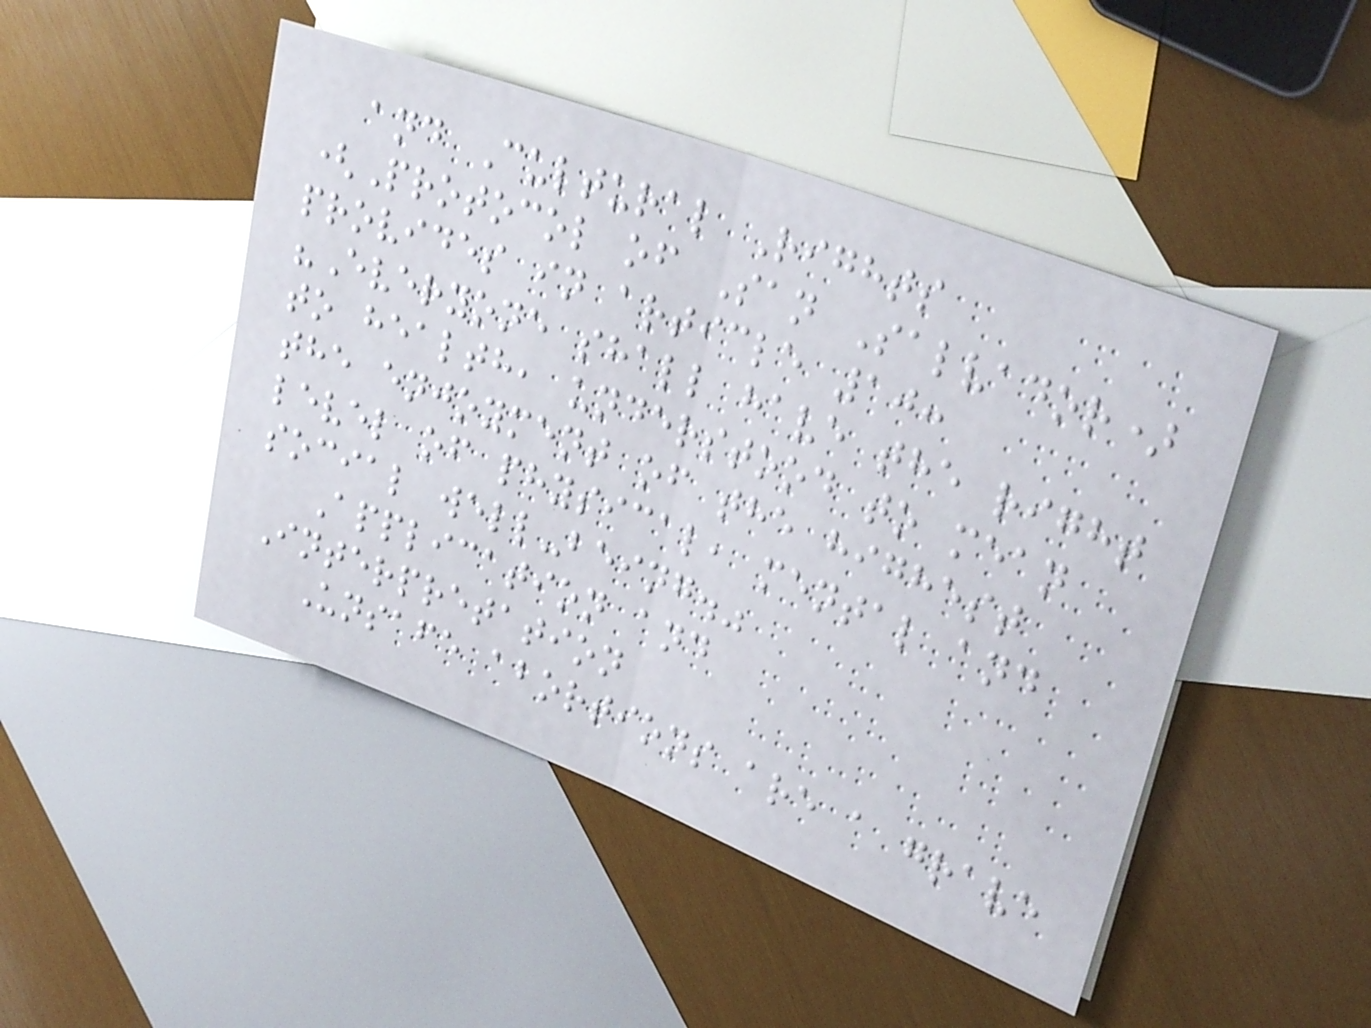and Cultural Rights
(Protocol of San Salvador)
provides in article 10:
"Everyone shall have the right
to health, understood to mean
the enjoyment of the highest
level of physical, mental and
social well-being."
Application and
Interpretation
Unsafe abortions are a grave
